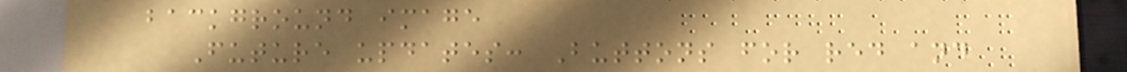background image
Future updates: Buttons for red and
